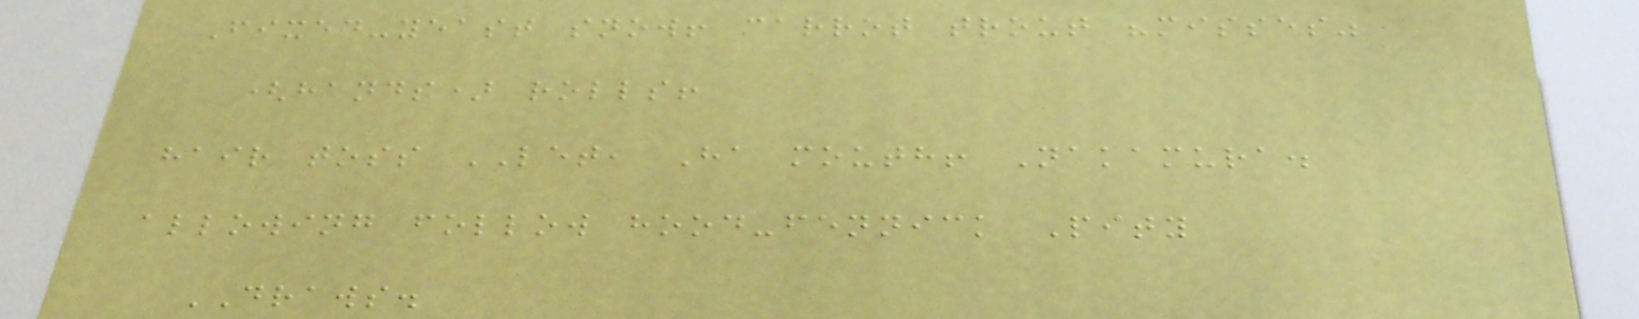Fixed-yeast snow! carrot trout "misses"
(hands) rolls!
hair toss LET, Ha mouth! Nakamura.
allowing follow hood-fennick Pity
DRAWS.
